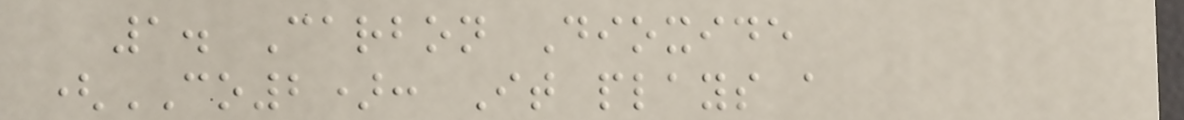1. Carbon Dioxide
(CO2): It plays a
